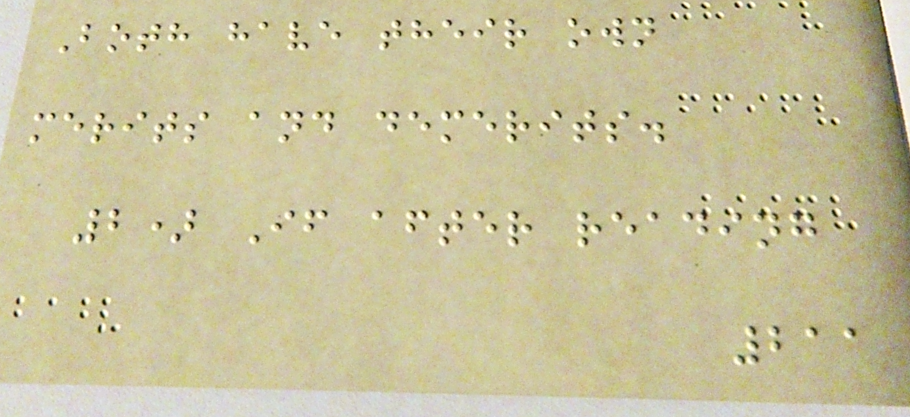Both have their own
merits and demerits.
2) If after reading
211
